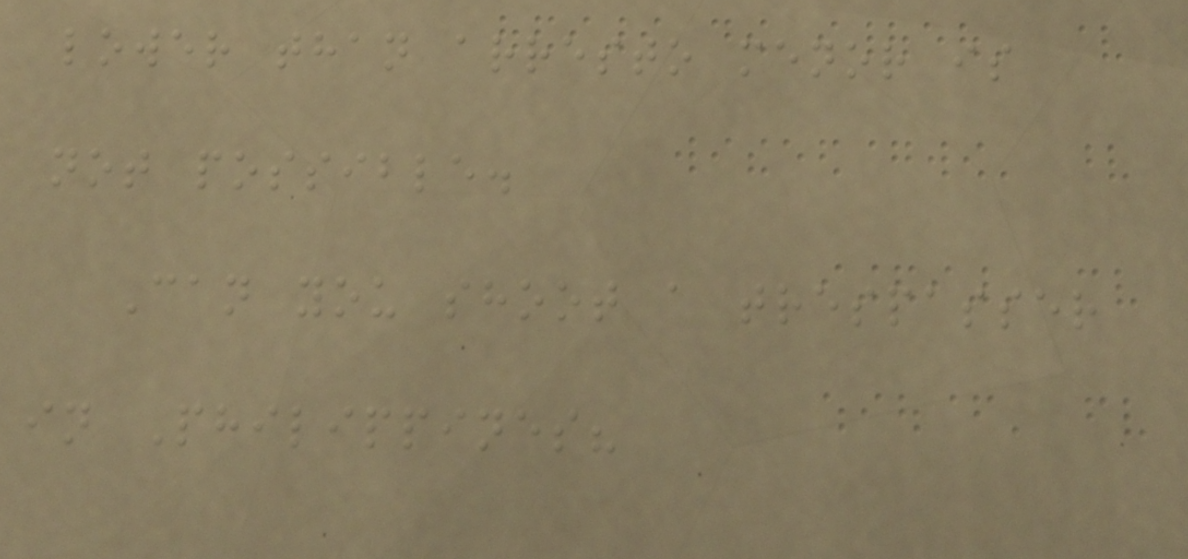lower than arresto menor is
not possible.
Can you shoot a trespasser
in Philippines?
